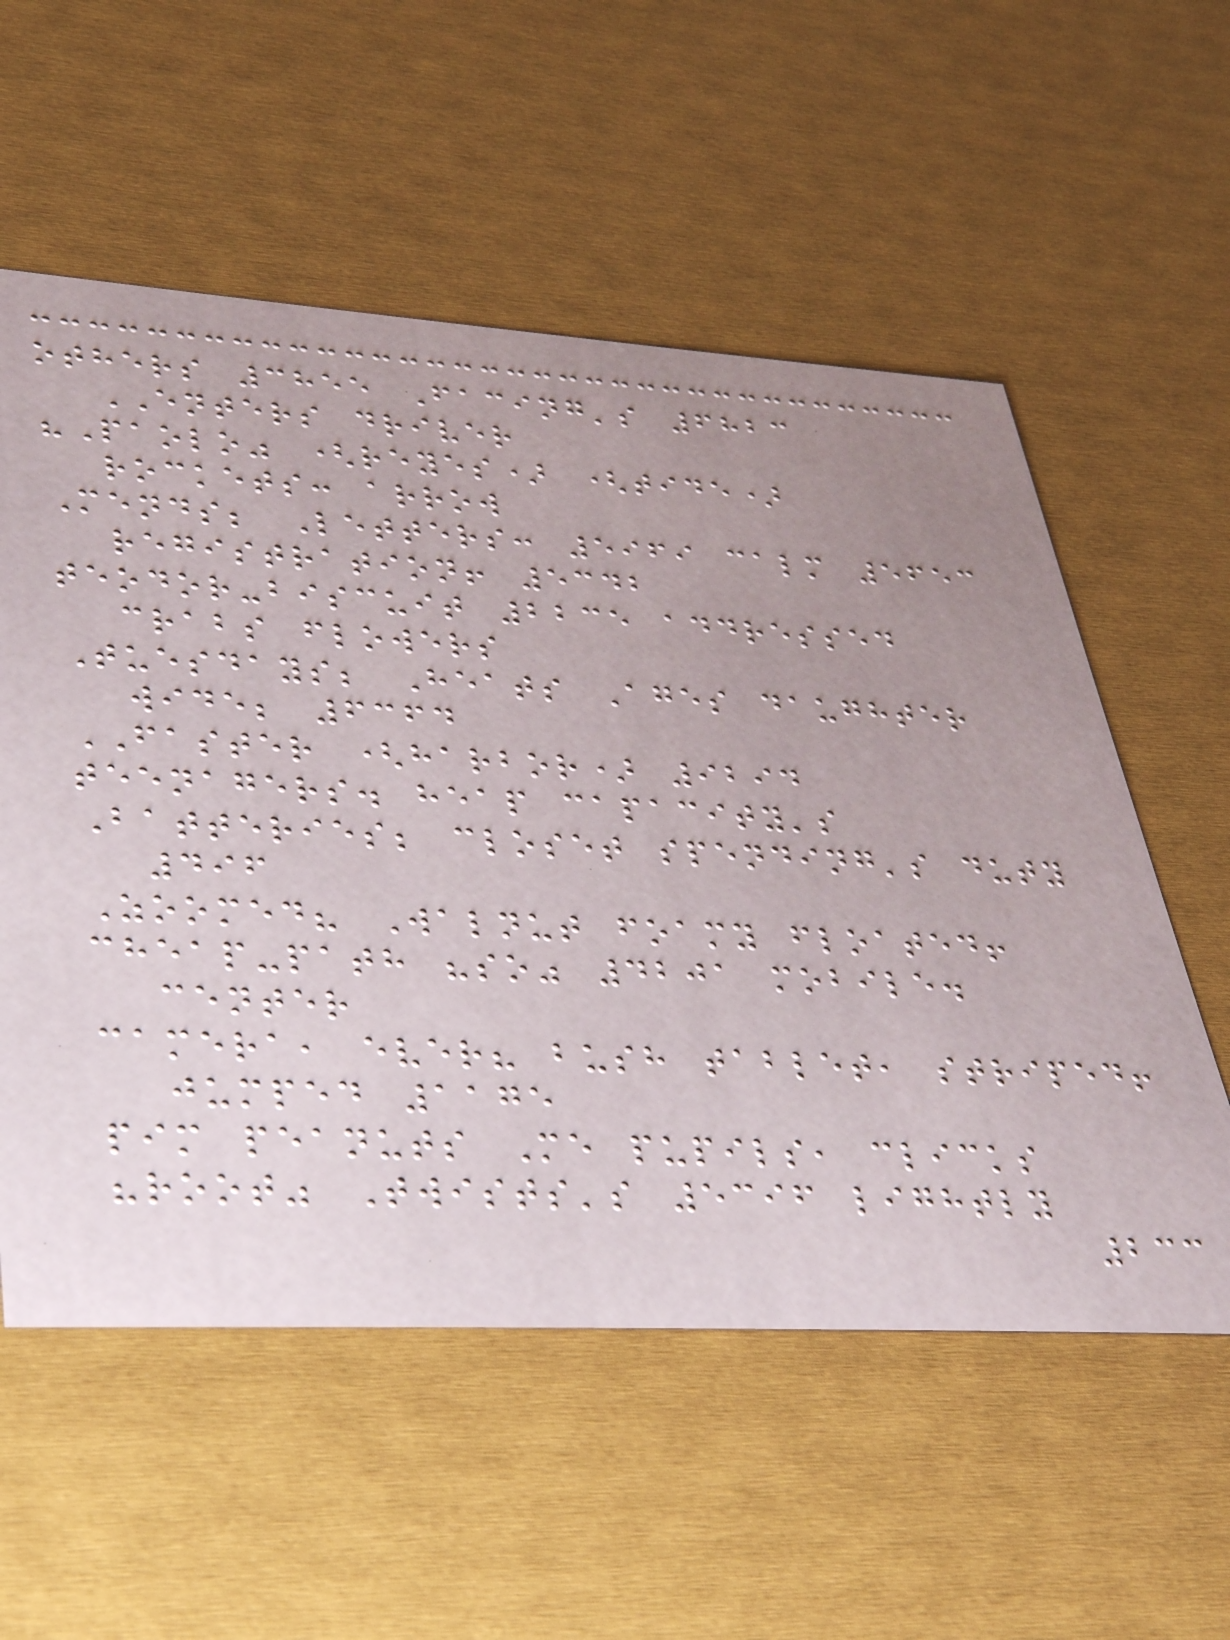others 3855 Facing's 6823
ENTERS driver
"Paolo" (reyes) (tide)
rockets: arrow
Mends; Letters: 5969 calm 5653
registration! 5342
teodor-biscuit 2235 addressed
crabs flowers
Tuesdays; Heats Ages daughter
wide; 6364
FASTER (harbor) 9294
teenagers. heap capacity's
Batteries; closet spending's duty
496
Zoomed? Walnut foamy floated!
cheap-path "so" 4201 mobile.
center
camera, ever? bush tablet, striped!
jumped 1175
pim peanuts Me pupils, clicks
"root" Twists's 5396 lightly
233
